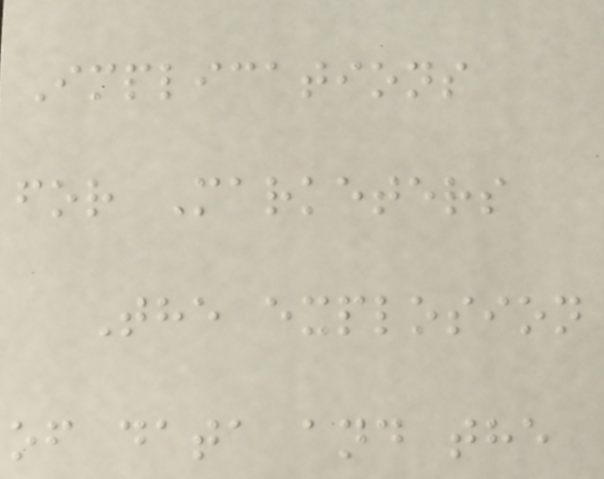Implications
for Marketers
The explosion
of data and the
